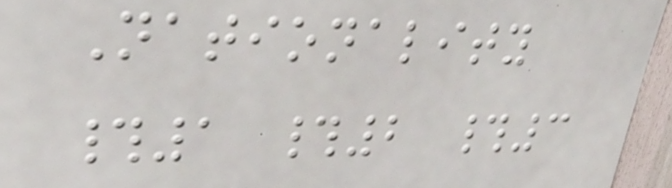Nationality
#1 #2 #3
